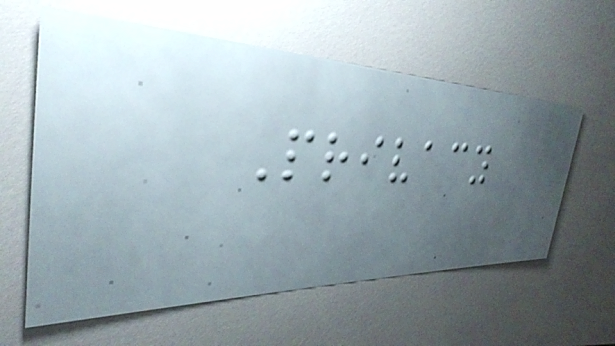Privacy
